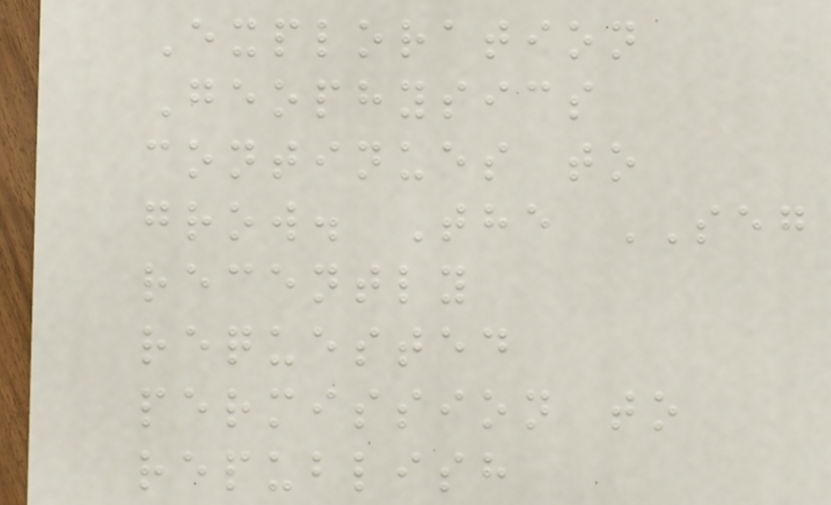Exploration
Geophysics
continues to
grow. The SEG
recently
requested
permission to
republish
